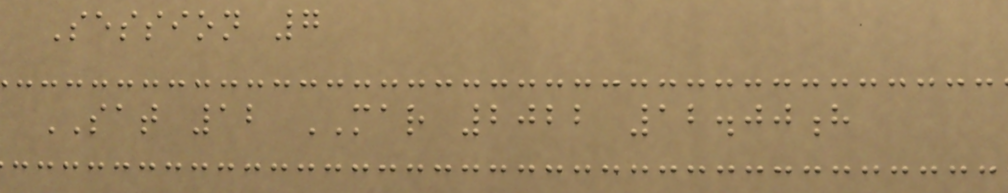Session 7
SAT 12 MAR 2022 12.00h
